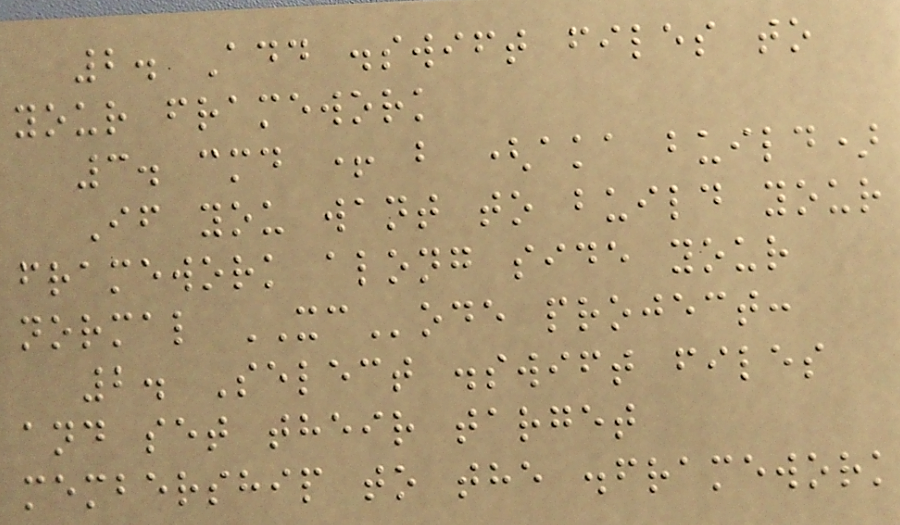2. Add .swift files to
your framework
3. cmd + b (aka build)
If you want to build your
framework along side your
normal XCode project:
2. Select .swift files
and set their target
membership to the .framework
